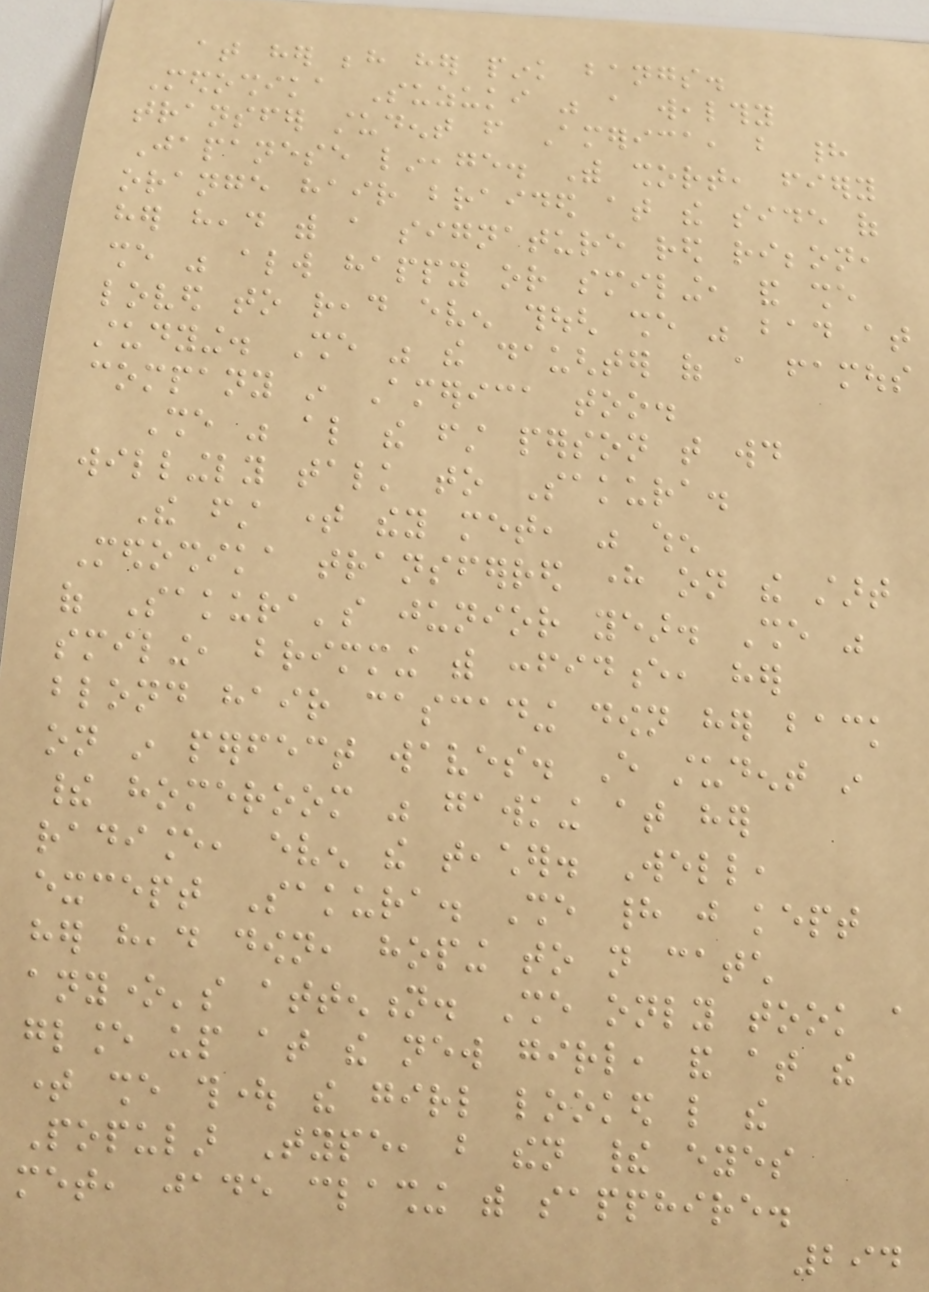at her behind her pink bangs.
Medoshika Suzuki was a wealthy
transfer student from America, but had
Japanese lineage. With short, fiery
orange hair braided at the side of
her head with a signature red ribbon,
she was always happy or smiling, and she
loved to read even though she was bad at
studying. She was the daughter of a famous
company in America too.
She was also the first person that would
willingly talk to Sakura.
The first time they met, was when
Medoshika transferred here on the start
of Sakura's junior year. She was
smiling, brimming with confidence, her
blond hair cascading down her back
on in perfect waves. Every student in
their homeroom was gawking at her
radiance, even the teacher. Well,
except Sakura. She had just kept
her head down, hoping to not catch
anyone's attention. She only took a
glance up at the new girl, and at the
time she thought the girl looked like the
Popular Type, but then their eyes
met, jade clashing with sapphire.
294
